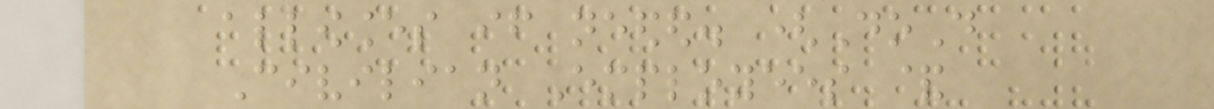allowances if needed. (DoD
Civilian Employees &
